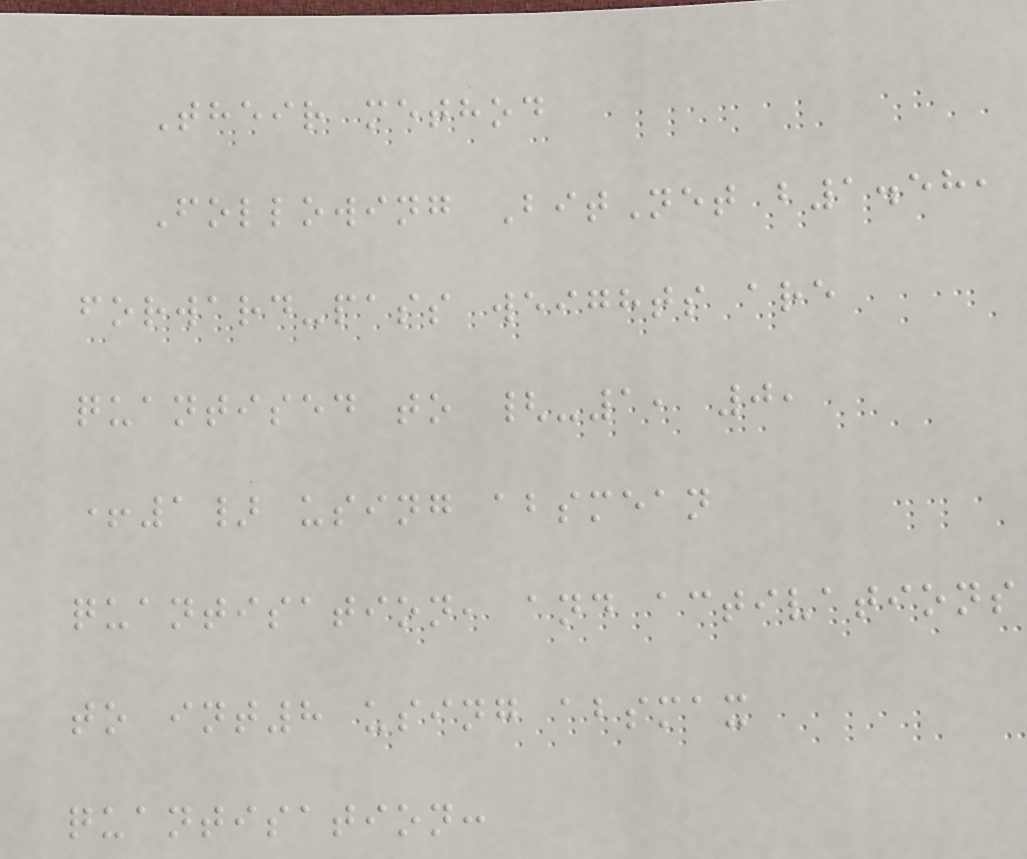Their method
Following BitNet b1.58,
forward-pass weights are
quantised to {-1, 0,
+1} using absmean
quantisation, and activations
to int8 using absmax
quantisation:
